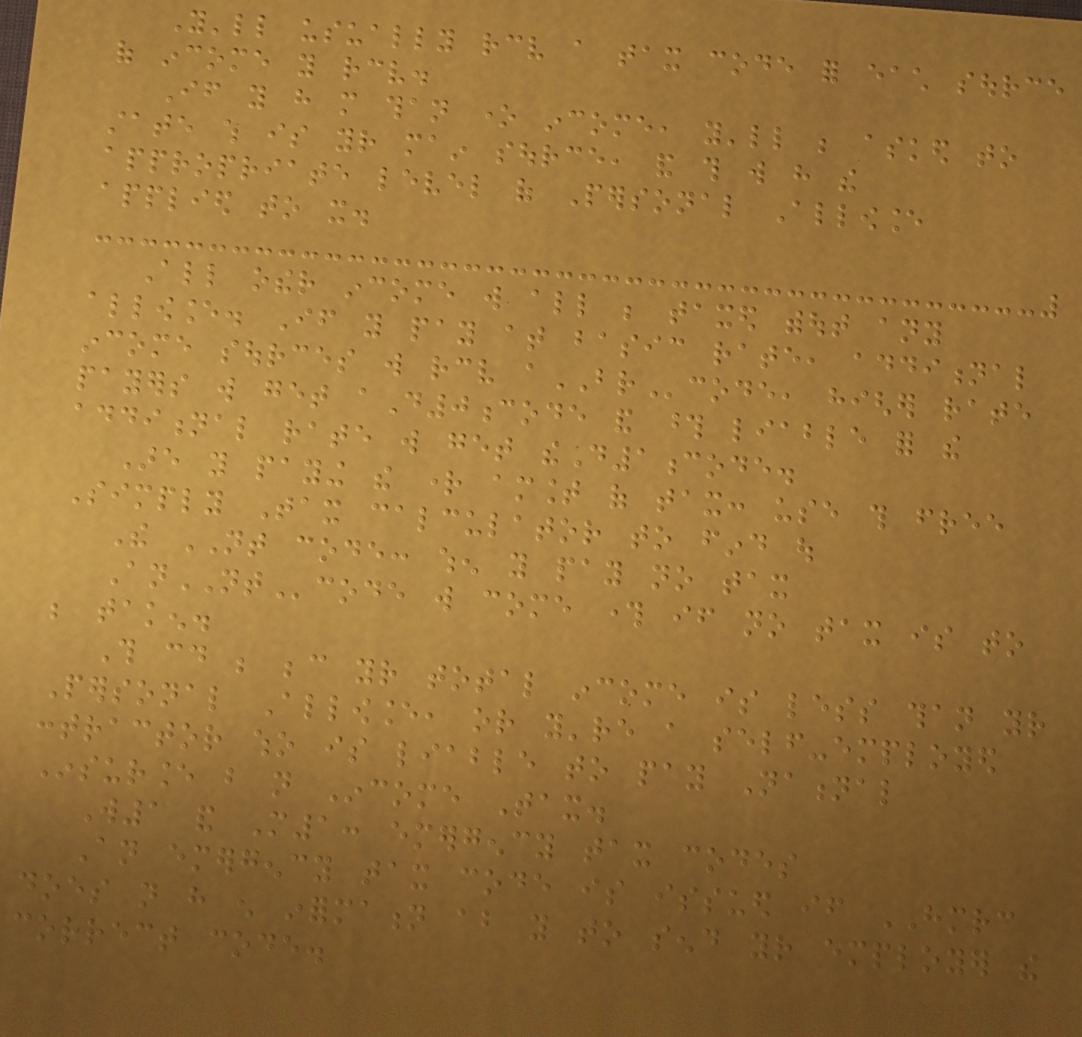You'll usually receive a tax code for each source
of income you receive.
If you have more than one income, you'll be asked to
state which is your main source, and this will have the
appropriate level of Personal Allowance
applied to it.
All other income will all be taxed without any
allowance. If you pay at basic rate, additional
income sources will receive aBRcode, higher rate
payers will get aD0code and those liable for the
additional rate will get theD1code.
Are you paying the right amount of tax: use this free
Simply Tax calculator to find out
The NT code: when you pay no tax
AnNTcode will come through if no tax is to
be taken.
This could be because your total income is less than your
Personal Allowance, or you're a self-employed
contractor who is liable to pay National
Insurance but not Income Tax.
W1 and M1: emergency tax codes
An emergency tax code is issued if HMRC
does not have enough information about you to send your employer the
correct code.
